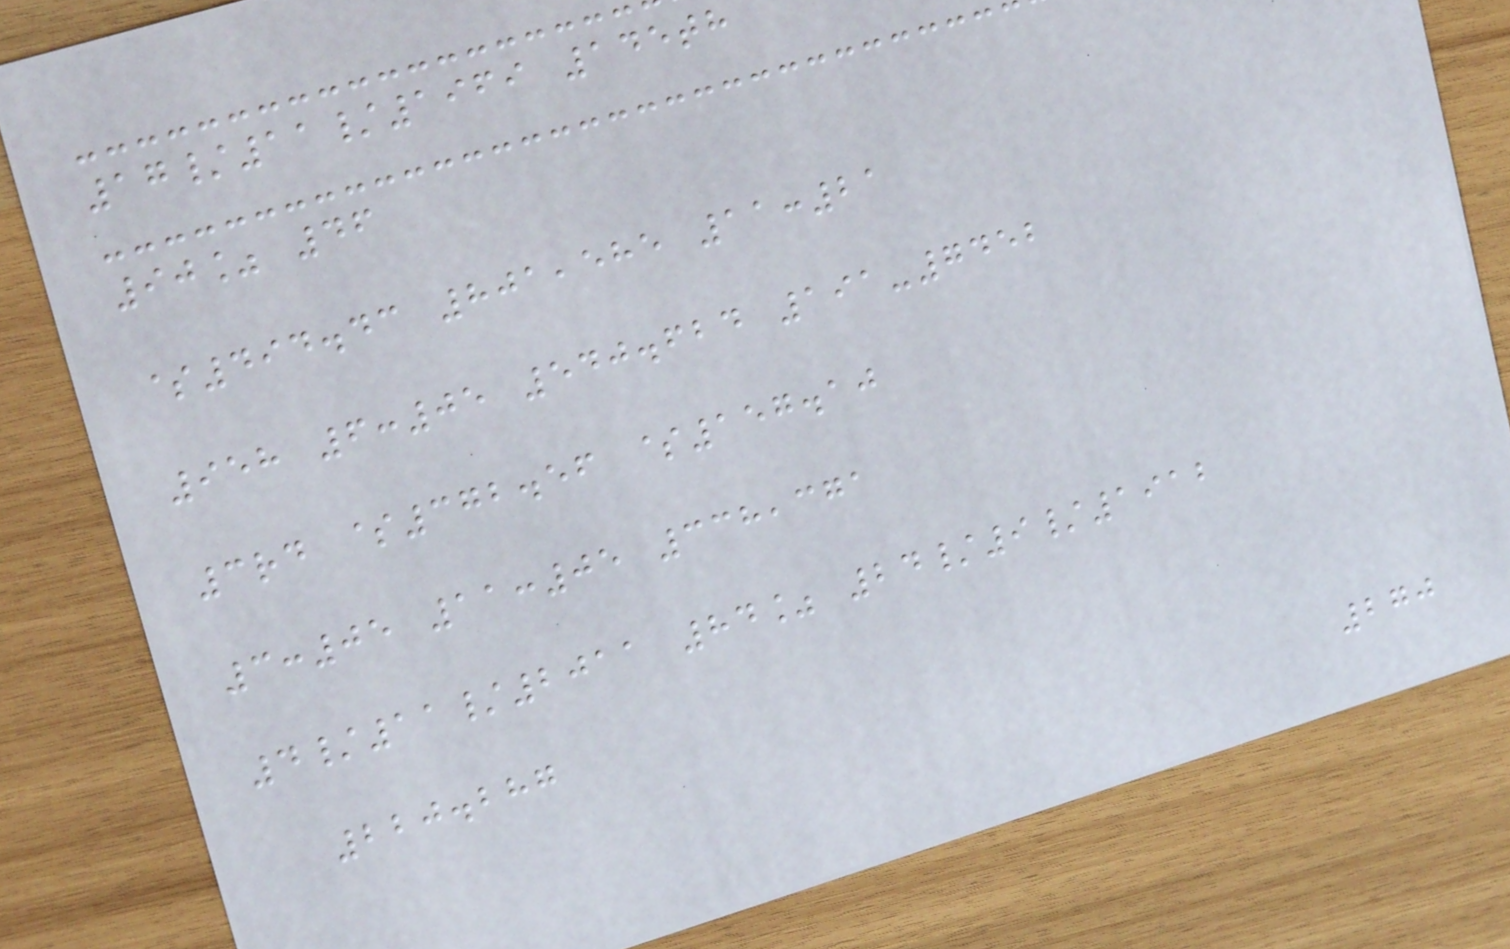17/11/1969 145th
90% 46
$494.43 801,585 11:21
958 6:05 540.624 191-7452
3rd $372.56 $157.10
3:05 11:05 338,371
4/11/2011 84% 24/9/1912
220.287
270
